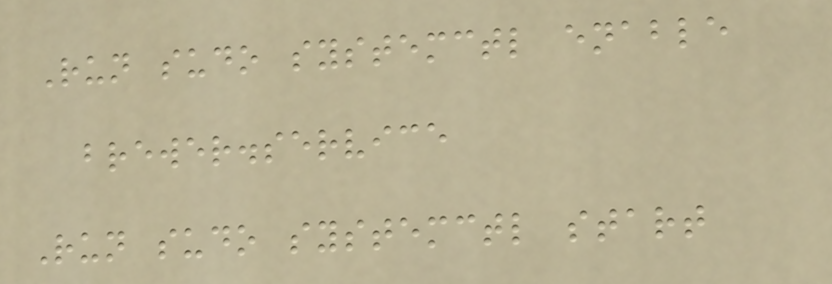Run sudo systemctl enable
brewer.service
Run sudo systemctl start
